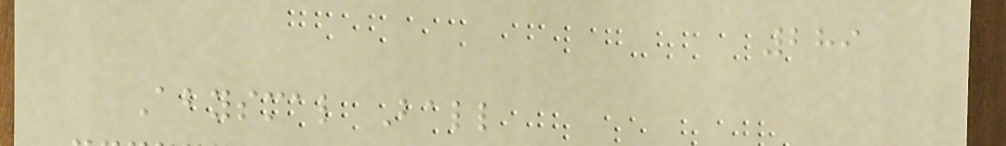289
Abysmal Ball
